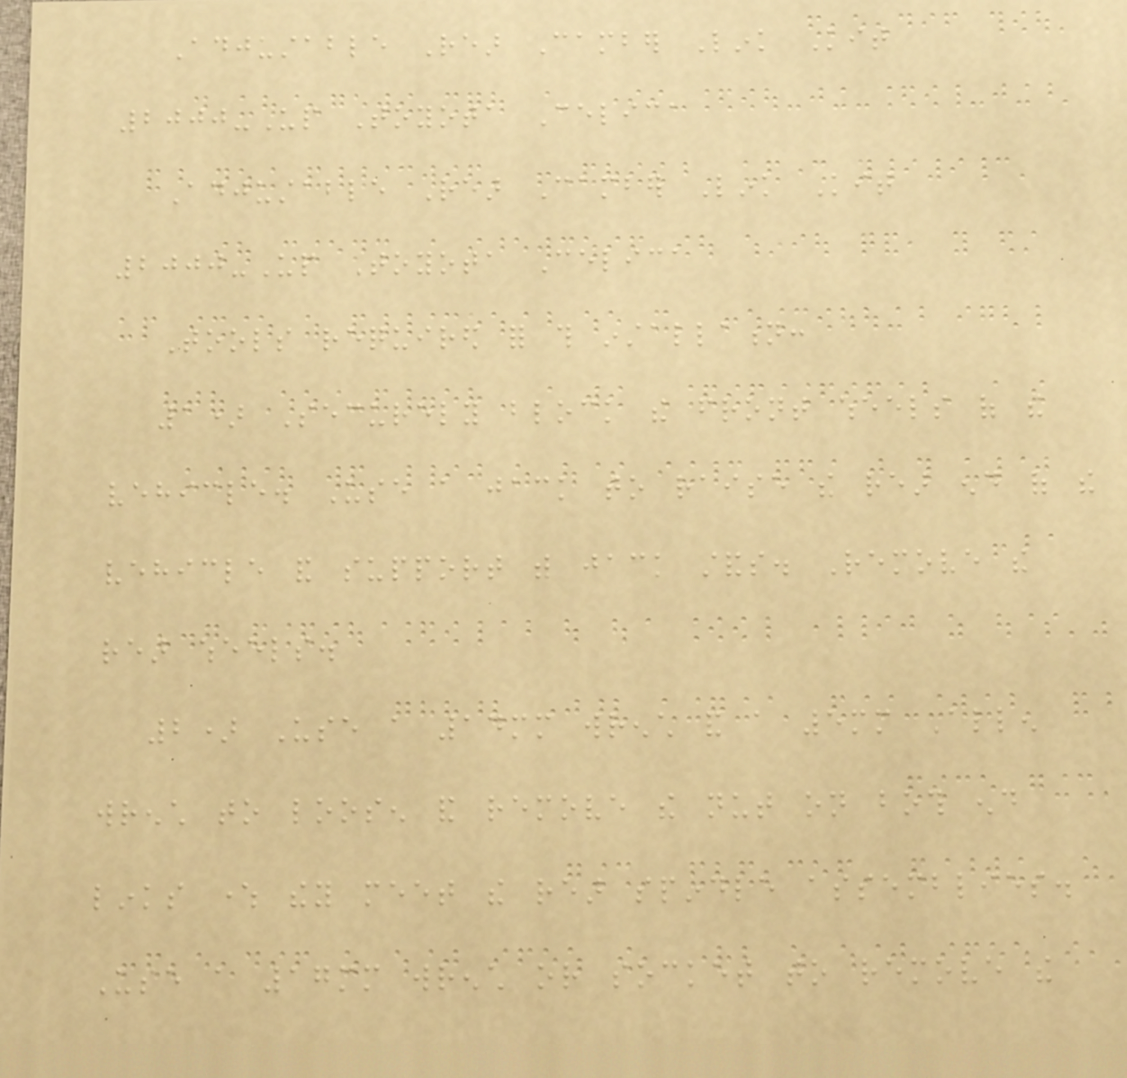Adjustable Rear Camber Link Kit
2000-Up Toyota Celica
Adjustable Rear Camber Link Kit
2000-Up Toyota Celica
Tools required for this installation:
1) Securely block the front wheels of the
vehicle. Use a jack to raise the rear end of the
vehicle and support with jack stands. Remove the
rear wheels.
2) Use a 14mm wrench and a 5mm Allen
wrench to loosen and remove the nut on both end
links where they meet the rear spindle assemblies.
Use a 17mm wrench or socket to remove the
